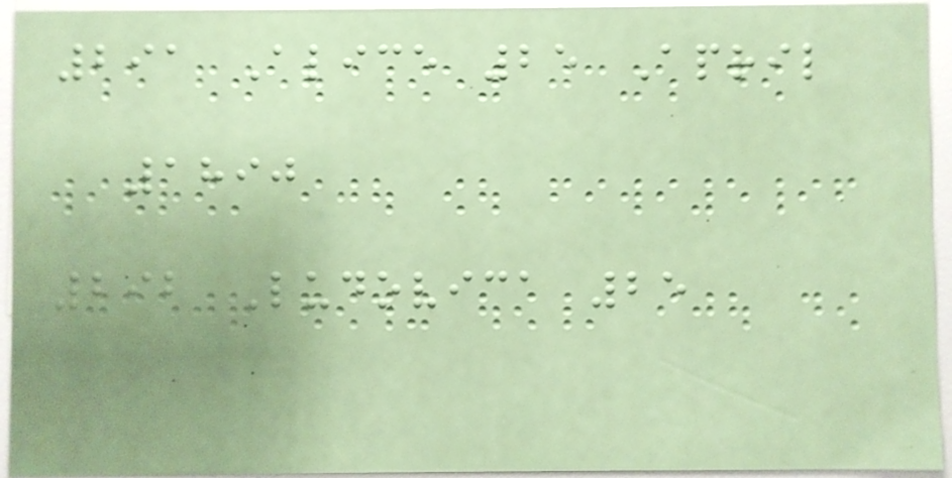291 Alice 25 April
1890
292 Ludovica 25
